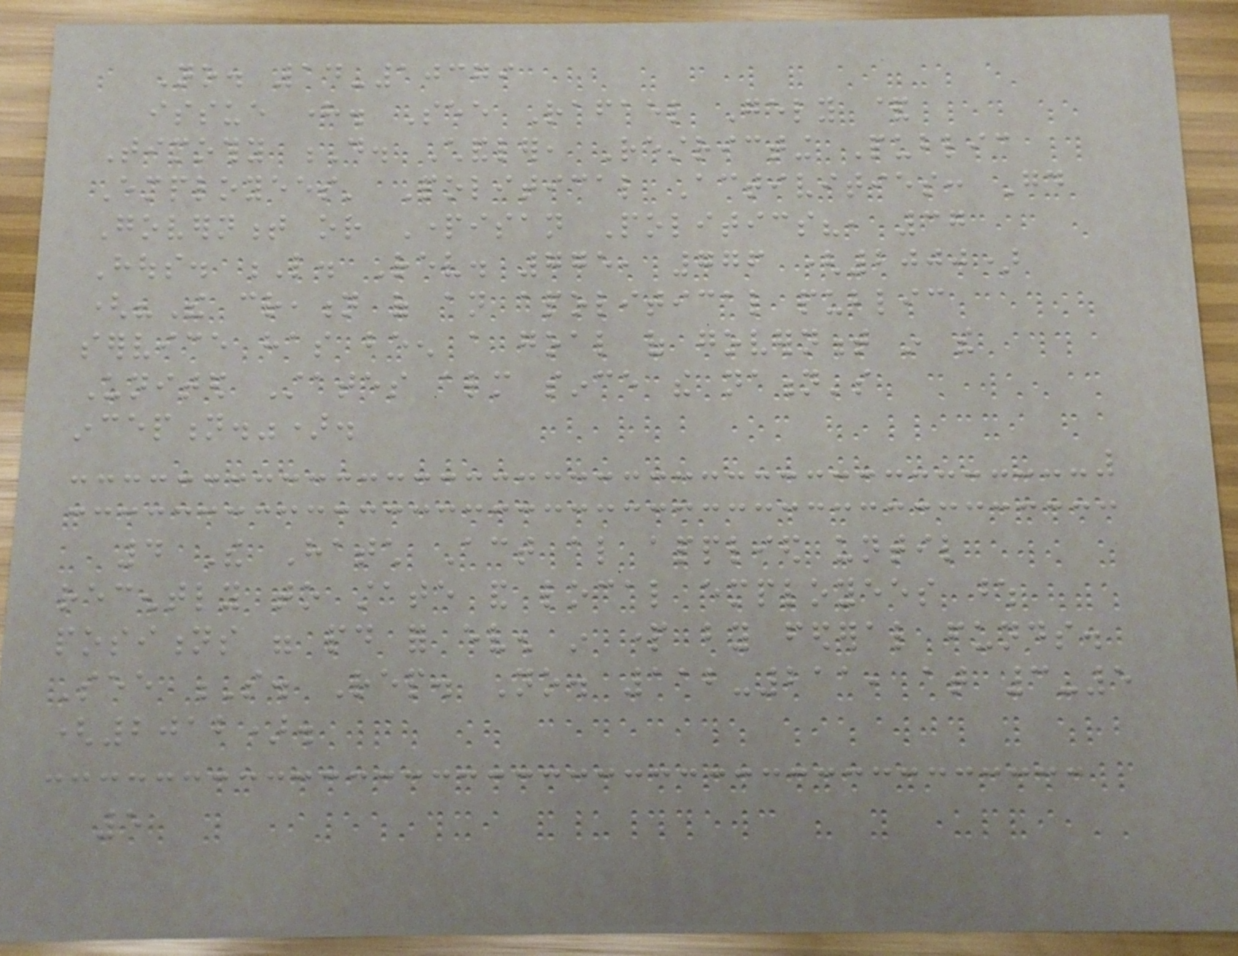No. 14-10379
issue here. See Rafael Gely &
Timothy D. Chandler, Restricting Public
Employees' Political Activities: Good
Government or Partisan Politics?, 37
Hous. L. Rev. 775, 776 (2000)
("The creation of an apolitical public
service has been a goal of government in the
United States almost since the nation's
inception.").
4 The Hatch Act also applied until
recently to state and local employees whose
positions were paid for even in part by federal funds.
See S. Rep. No. 112-211, at 3-5
(2012).
5
